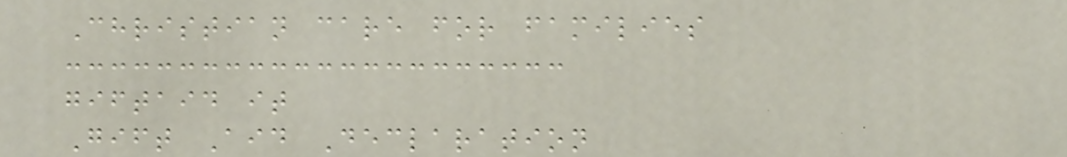Christian care for families
giftaid it
Gift Aid Declaration
